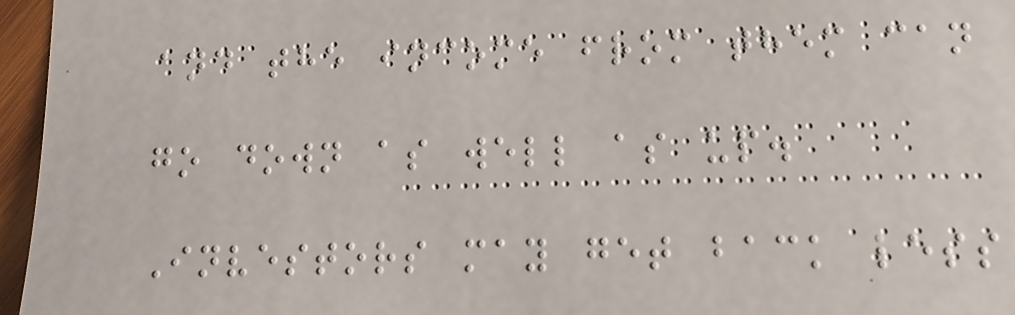and the income from them can
go down as well as up.
Investors may get back less
